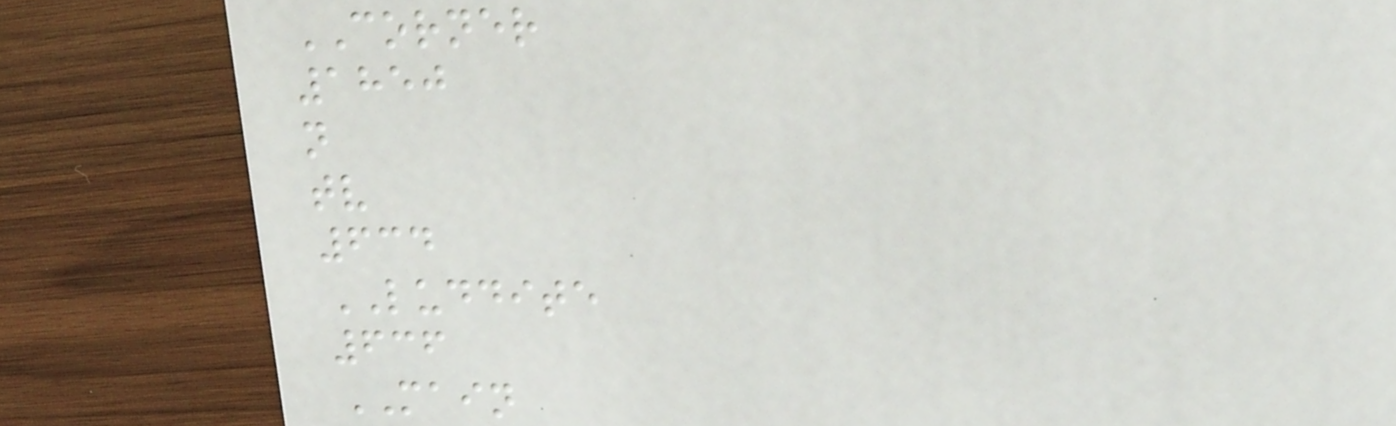CORNER
1850
n
tv
634
LUDDITE
636
MAIN
